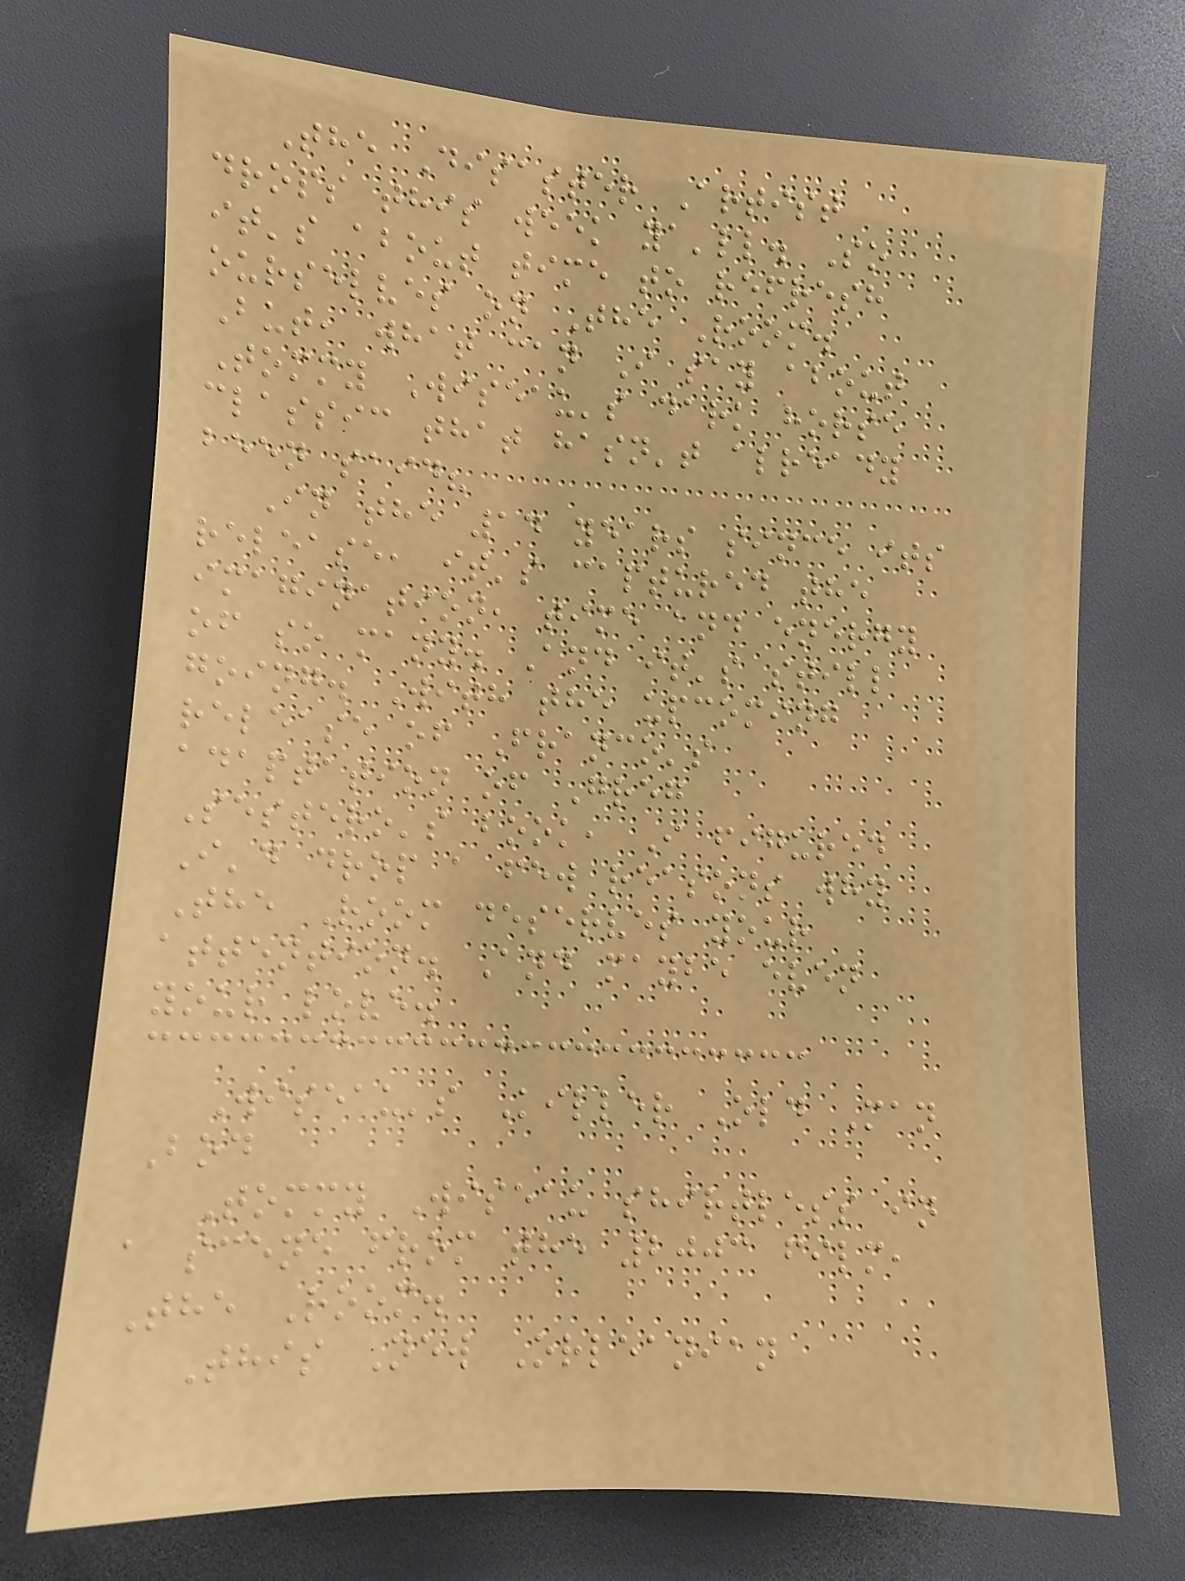The Disaster Artist
drops this week ya'll. So
it's about time to refresh
ourselves on The Room.
But, what can I say about
Tommy Wiseau's dark horse
classic that hasn't already
been said?
In the 14 years since its
release, it's captured the
imagination, time and energy
of so many. And it's still
going. With the upcoming
release of Franco's
adaptation of Greg
Sestero's book, I figured
I'd drop a few reasons why
The Room deserves your
attention. And maybe even
your love.
Wiseau's Killer Old Man
Bod
Tommy Wiseau shirtless in
a scene from the 2003 film,
The Room.
This New Orleanian
